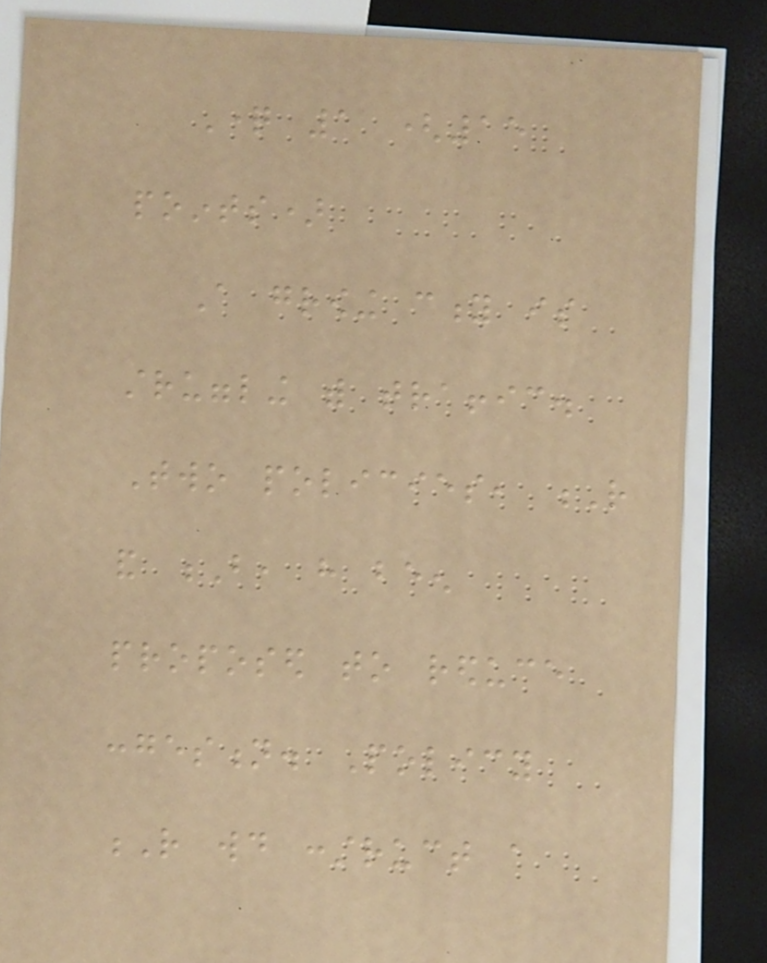Question 1 (15
points)
A growing city is
struggling with traffic.
Two policies, R
and B, have been
proposed to reduce
congestion. Policy
R would construct a
